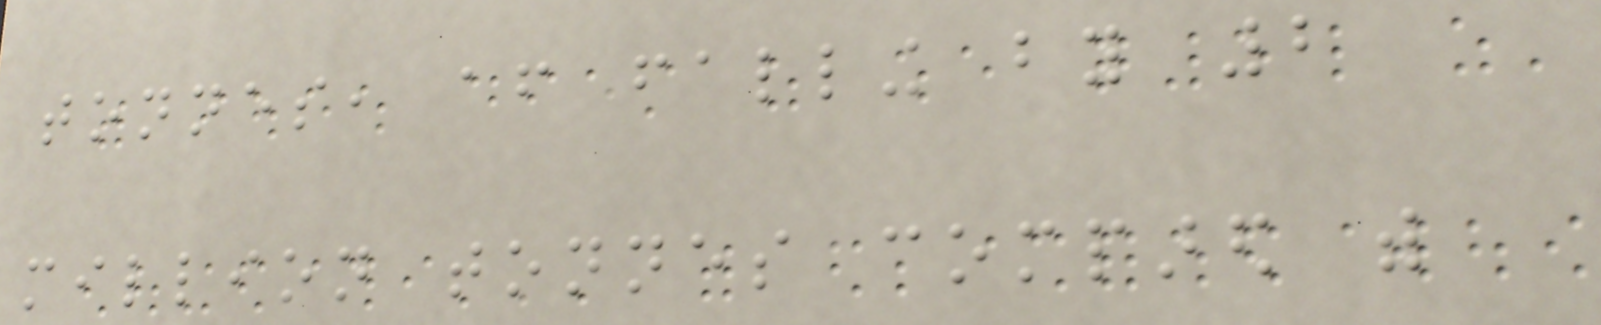tonnes, after falling by 2
million tonnes compared with
